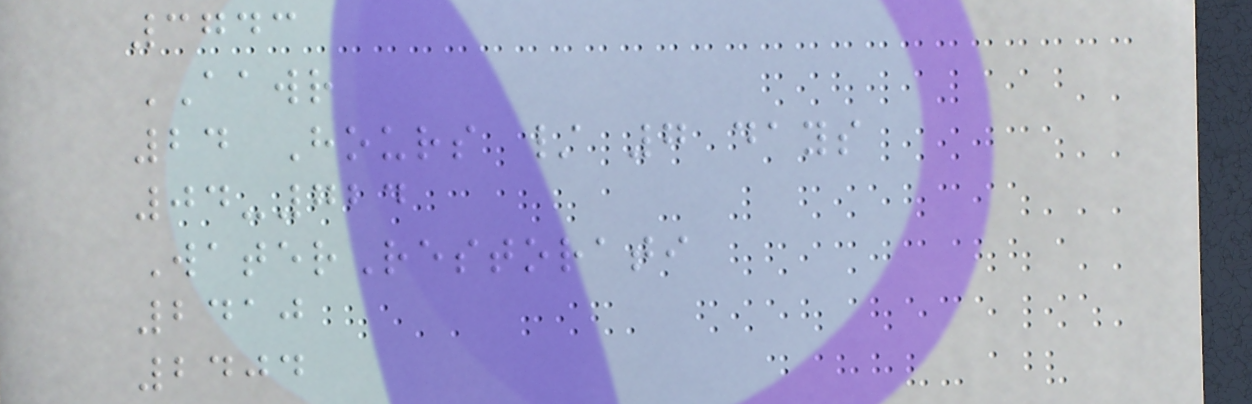3743
AAWR
24 Hours / 7 days
04-724
WaterRestorati
2410
2404
